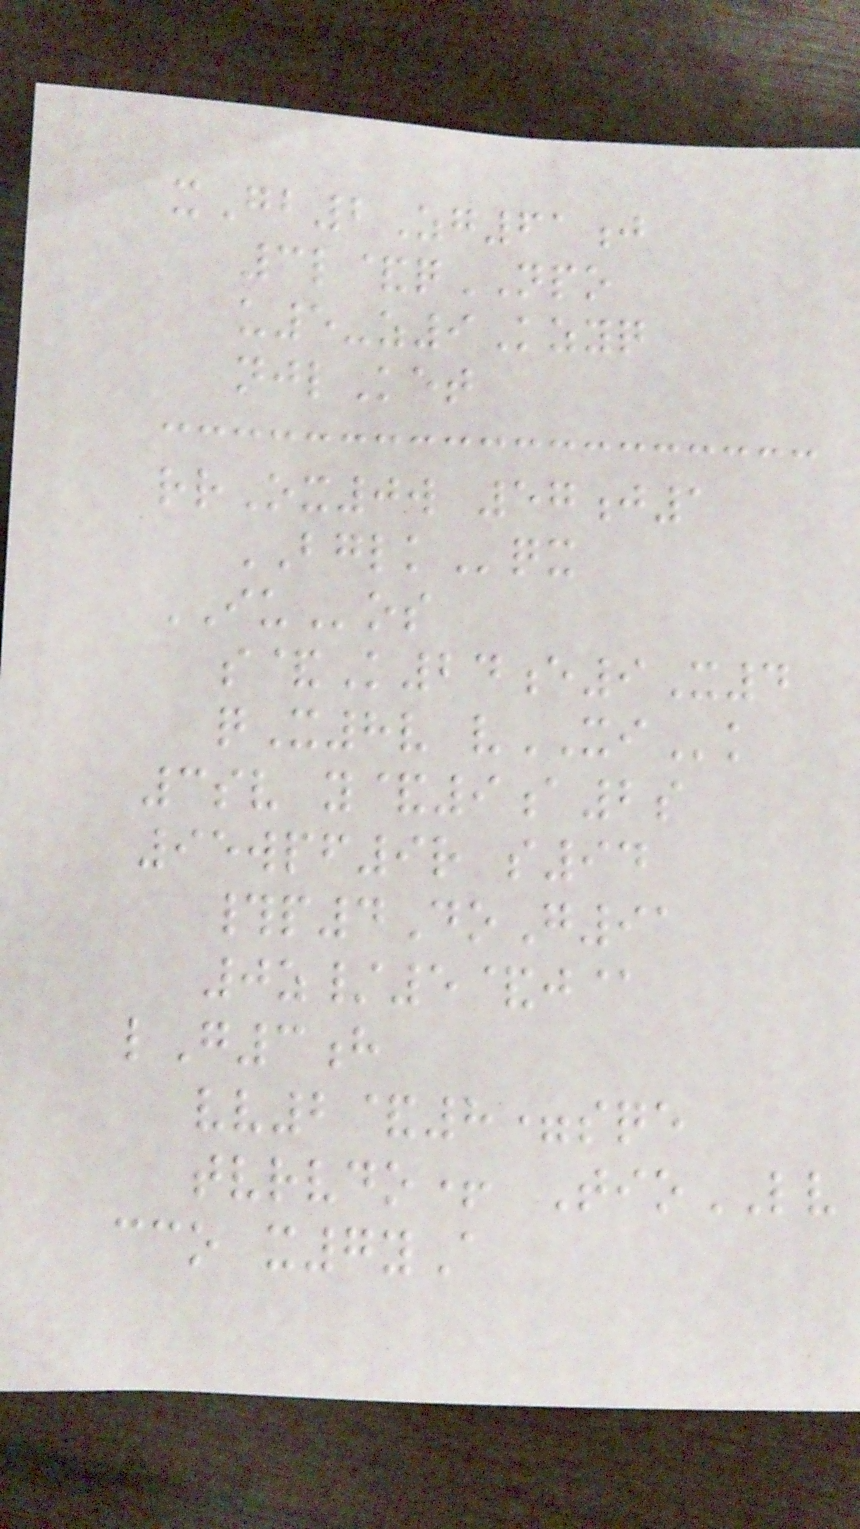xGb2Zg61j
3l&qNPO
u5-z9Kzyq
njlKet
rrOx0w 57j1
BGLKqx
IUos
s&K24e9X4
qX8v vXIk
3sv y&9a2s
95wpf9r s94
#p4DoG91
0z/5&j@
lG3h
vv2&8=sqe
tvrvdo+ TioLV
cco x7yA
